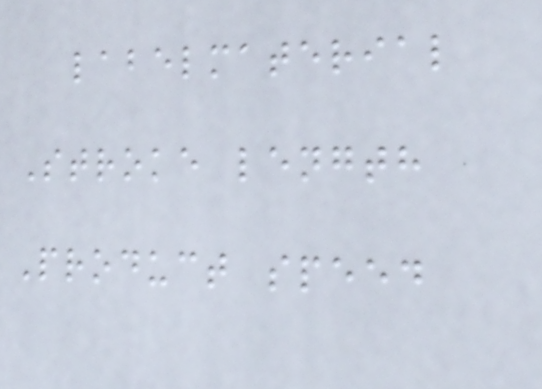labelmaterial
Stroke length
Product speed
